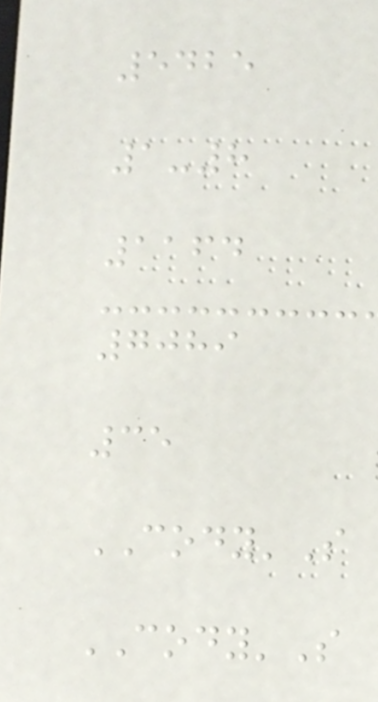5425
1-8
1164
7089
35
CODY'S
CODY'S
